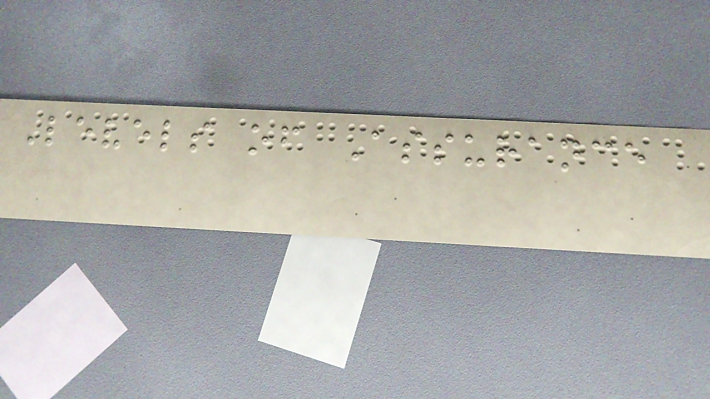Levels of Assurance
